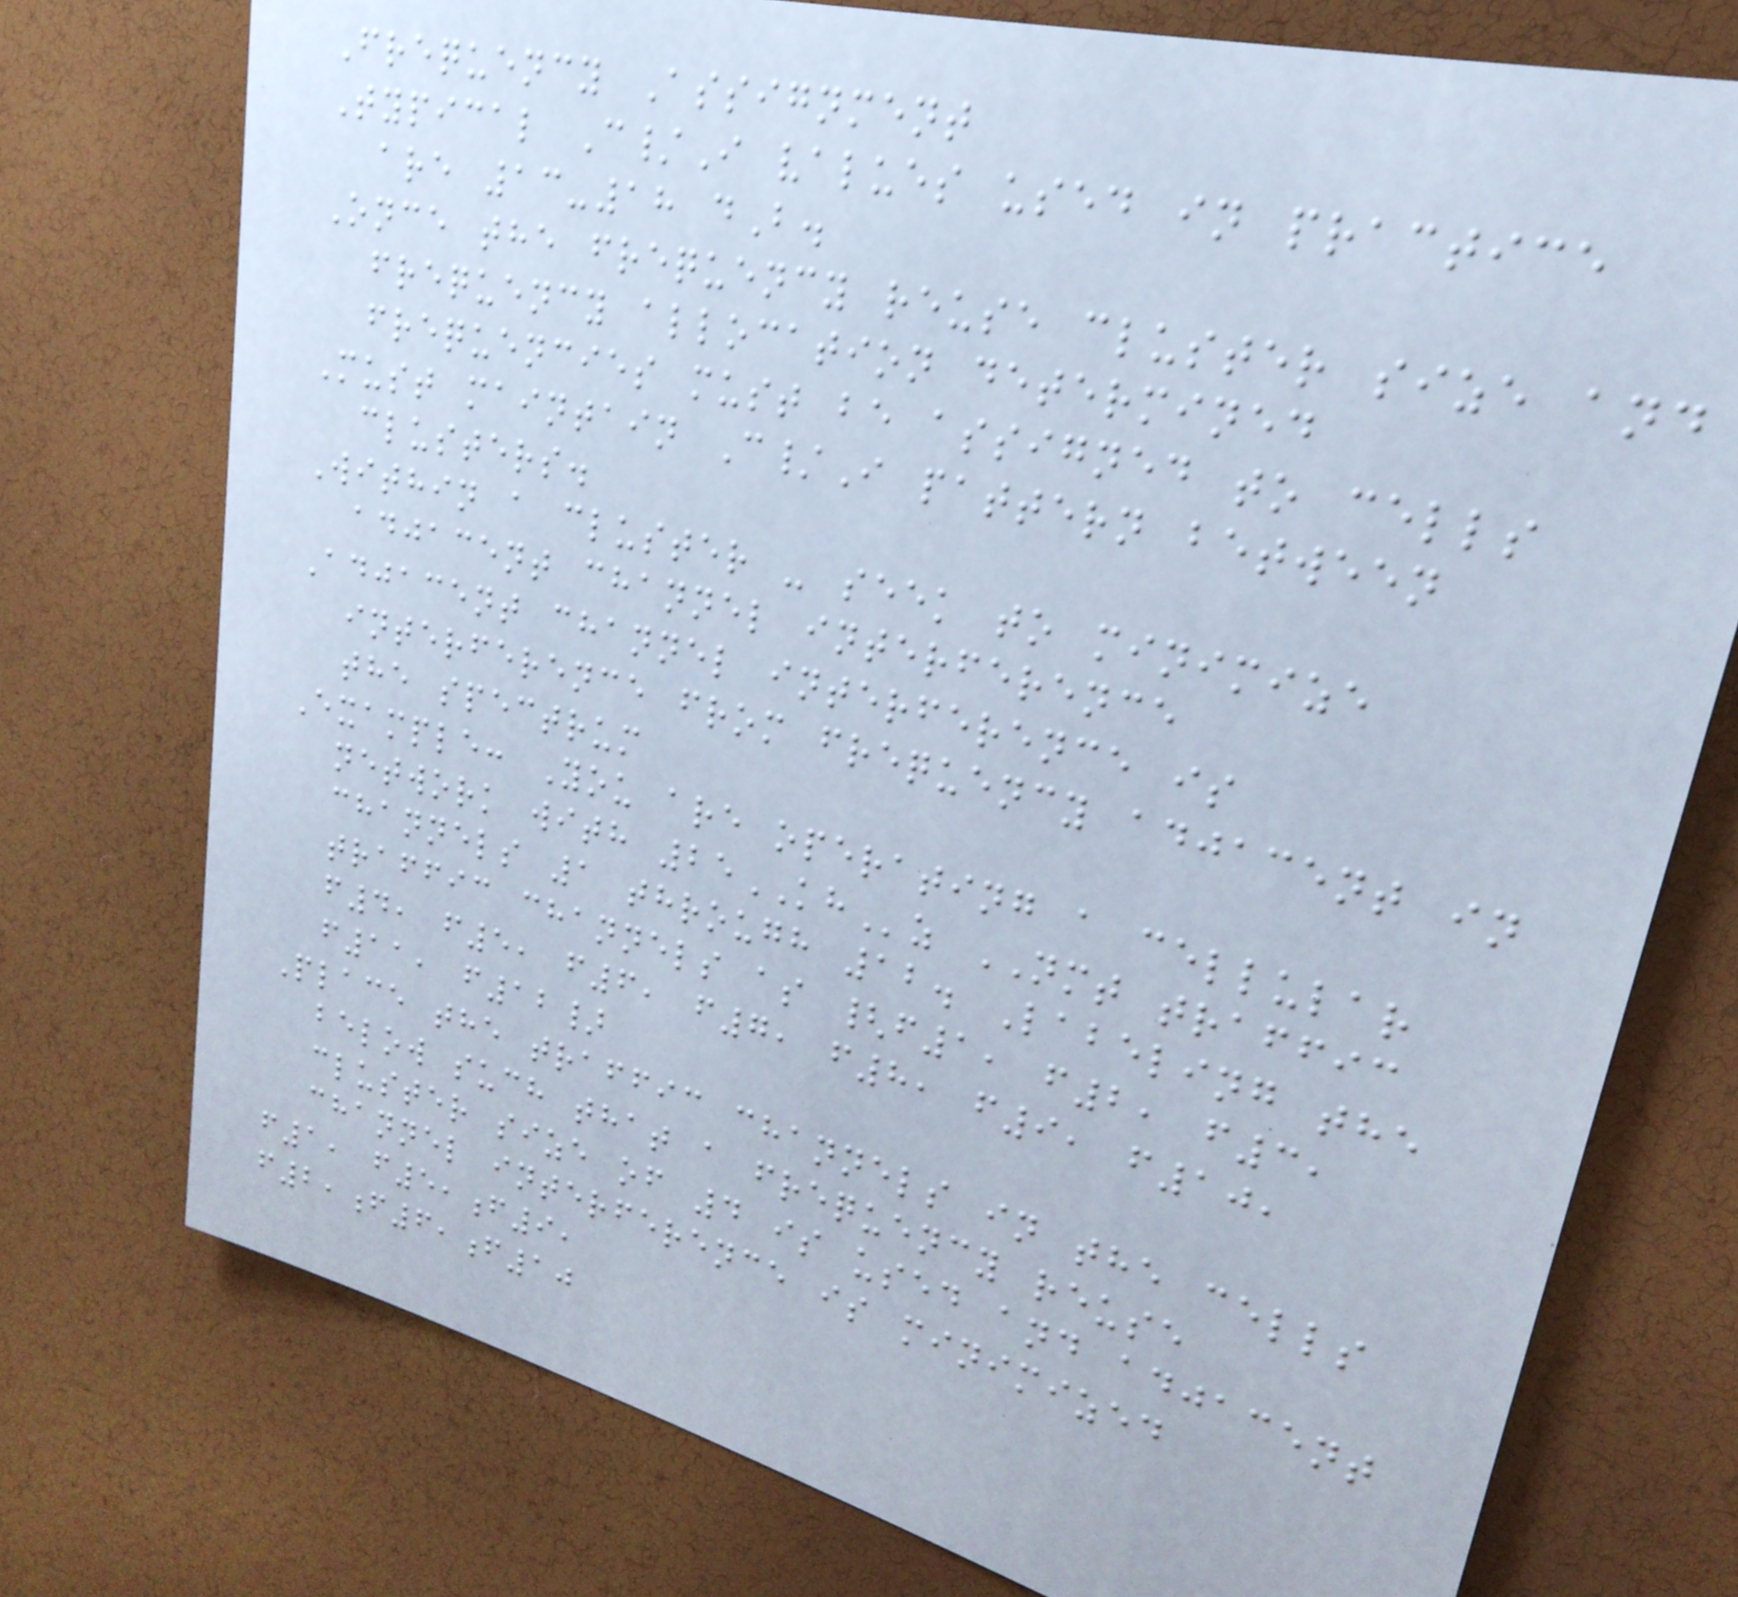Frequency Assignment
Typical C/I values used in practice
are 13-18 dB.
Once the frequency reuse cluster size and
frequency allocation determined
frequencies must be assigned to cells
Must maintain C/I pattern between
clusters.
Within a cluster - seek to minimize
adjacent channel interference
Adjacent channel interference is
interference from frequency adjacent in
the spectrum
Example: You are operating a cellular
network with 25KHz NMT traffic
channels 1 through 12. Labeling the
traffic channels as {f1, f2, f3,
f4, f5, f6, f7, f8, f9, f10,
f11, f12}
Place the traffic channels in the cells
below such that a frequency reuse
cluster size of 4 is used and adjacent
channel interference is minimized
f1, f5,f9,
f2,f6,f10
